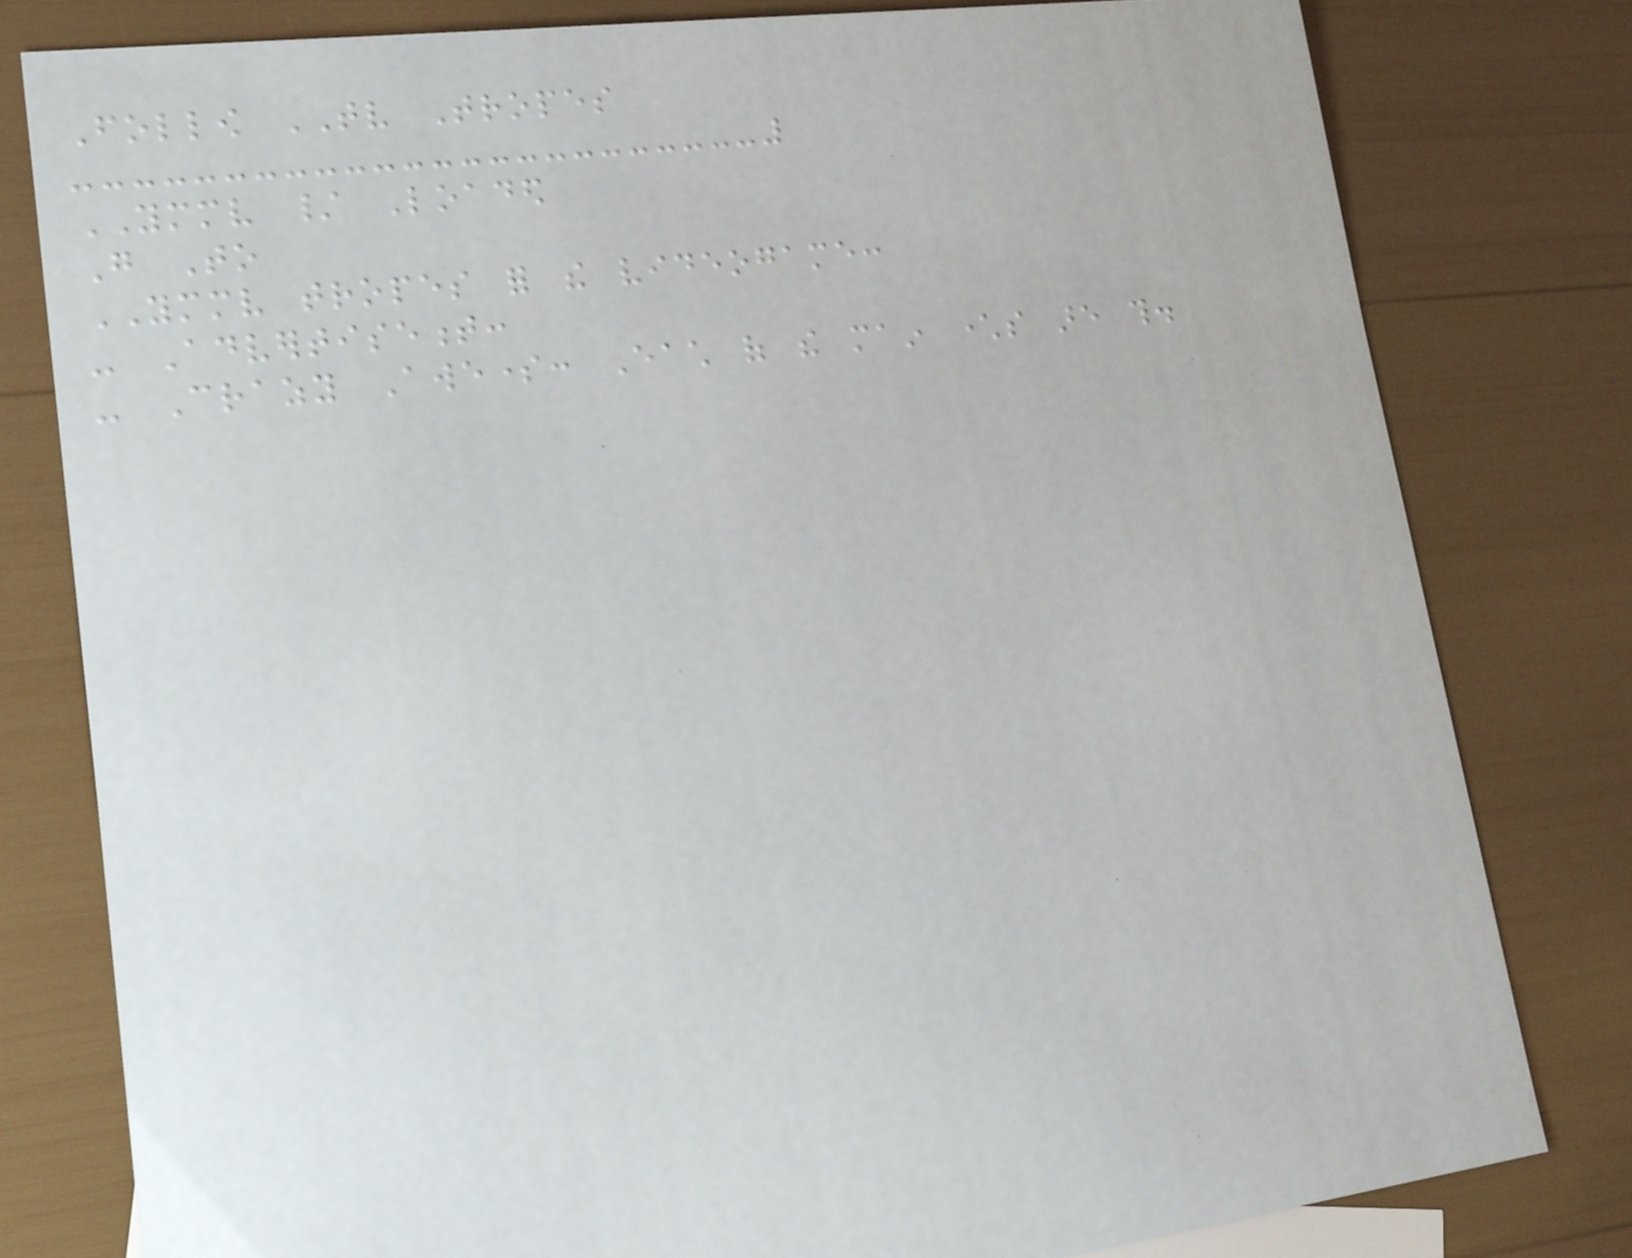Follow TV Tropes
YMMV / Loaded
Go To
YMMV tropes for the videogame:
- Advertisement:
- Crazy Awesome: Each of the main characters are this.
